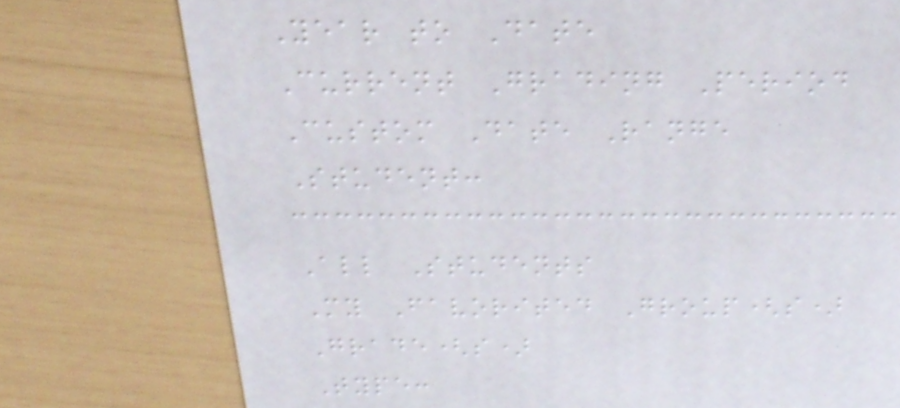Year to Date
Current Grading Period
Custom Date Range
Student:
All Students
My Favorited Group(s)
Grade(s)
Type:
